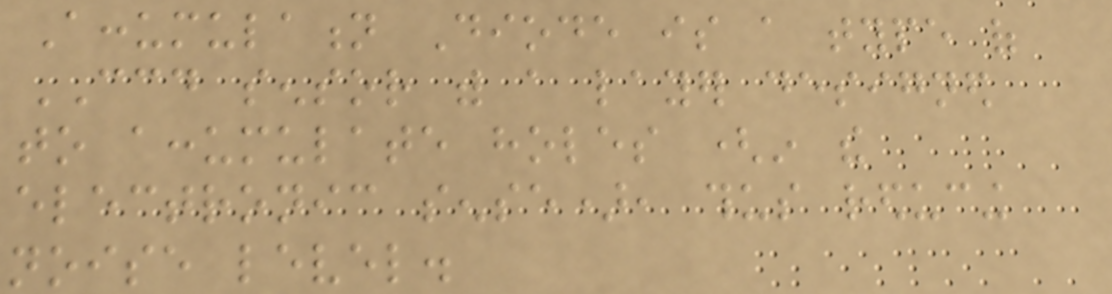Accumulation Diode is a type of
CCD sensor with a layer designed
to accumulate holes (in the
electronic sense), thus reducing
noise level.
